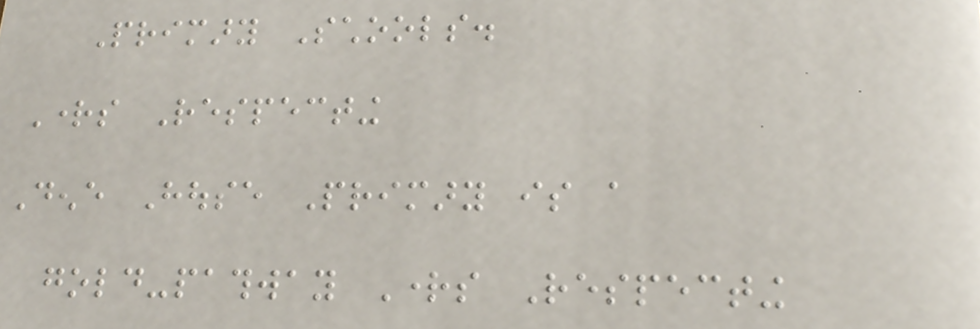Primary Schools.
Rights Respecting
Dene House Primary is a
gold-pathway Rights Respecting
